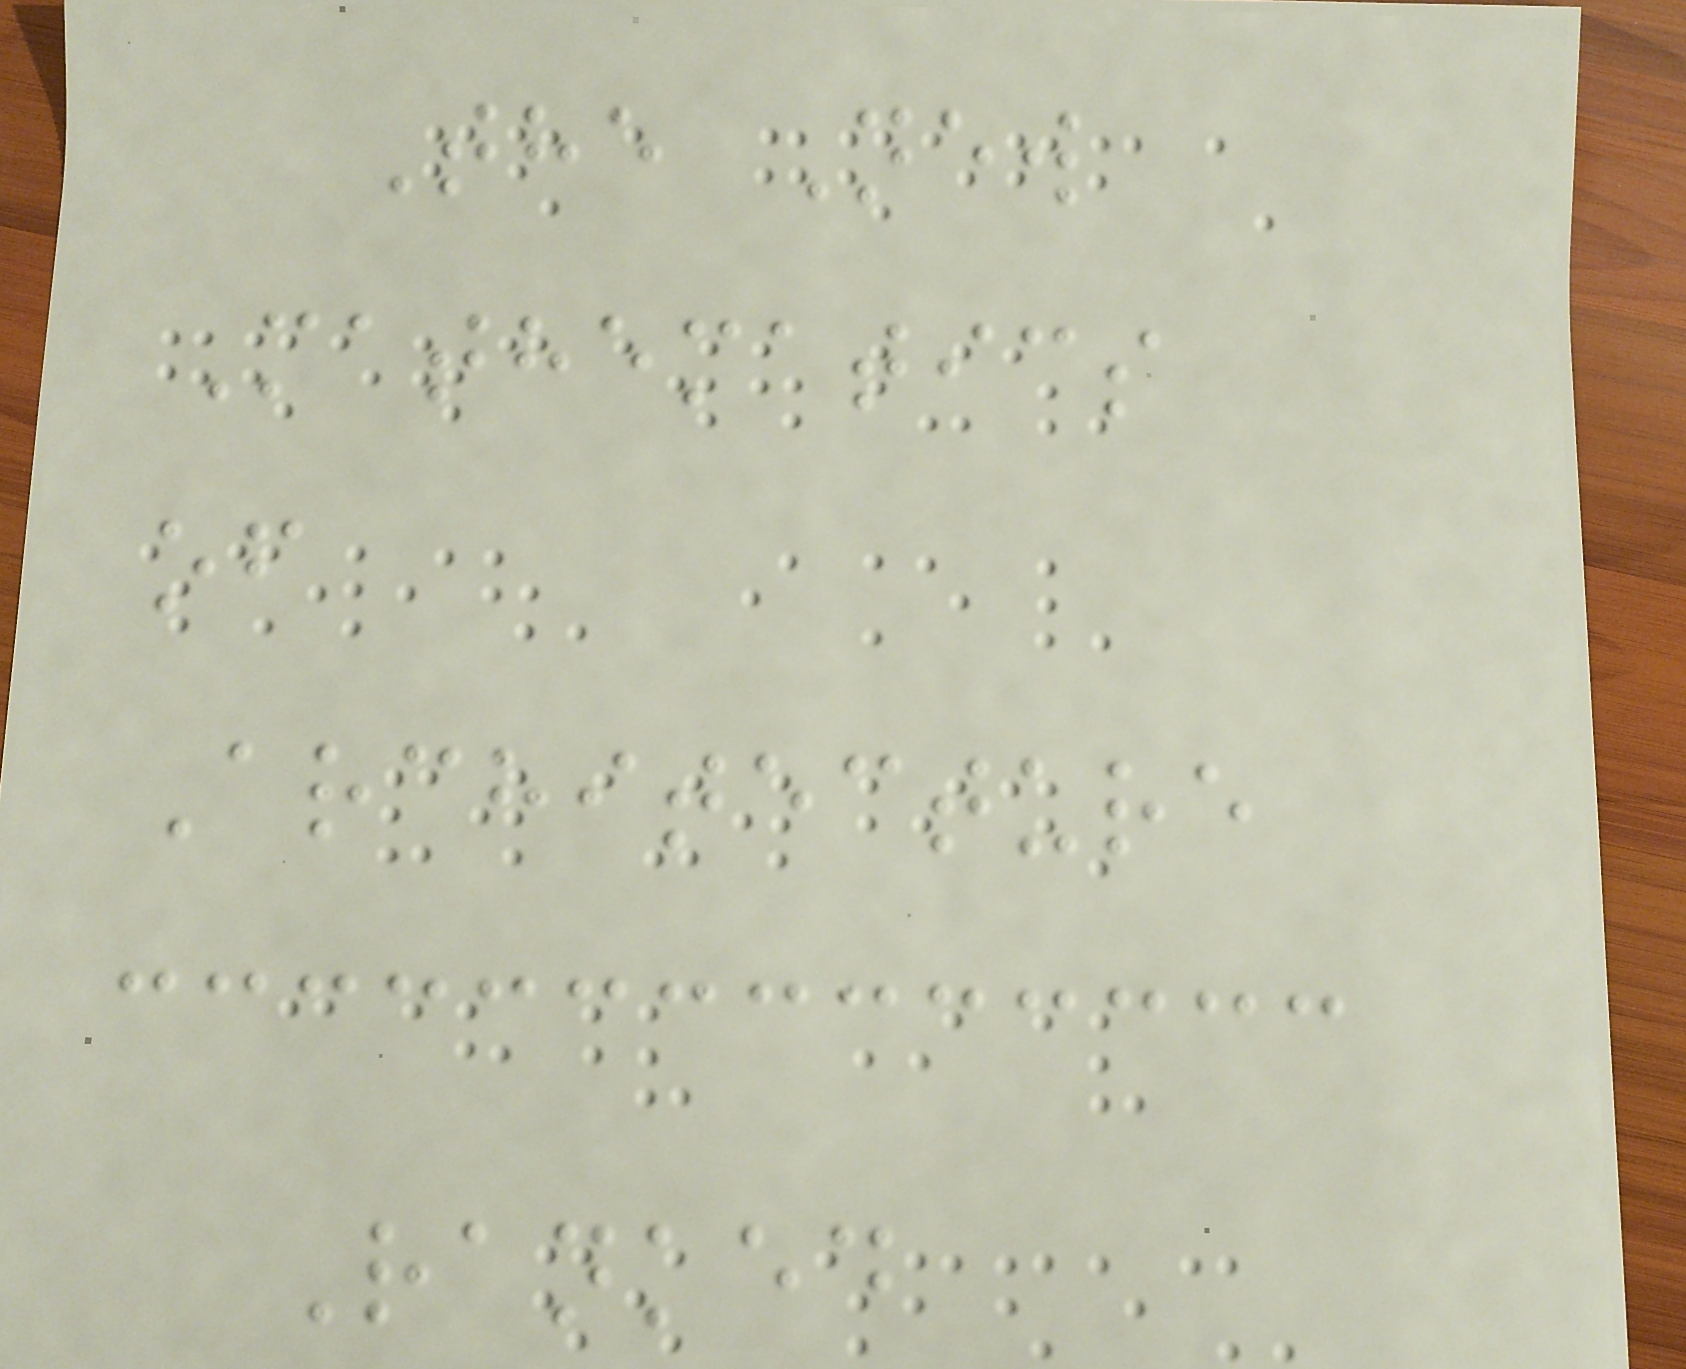The New
Mathematics
of
Architecture
Ranked
